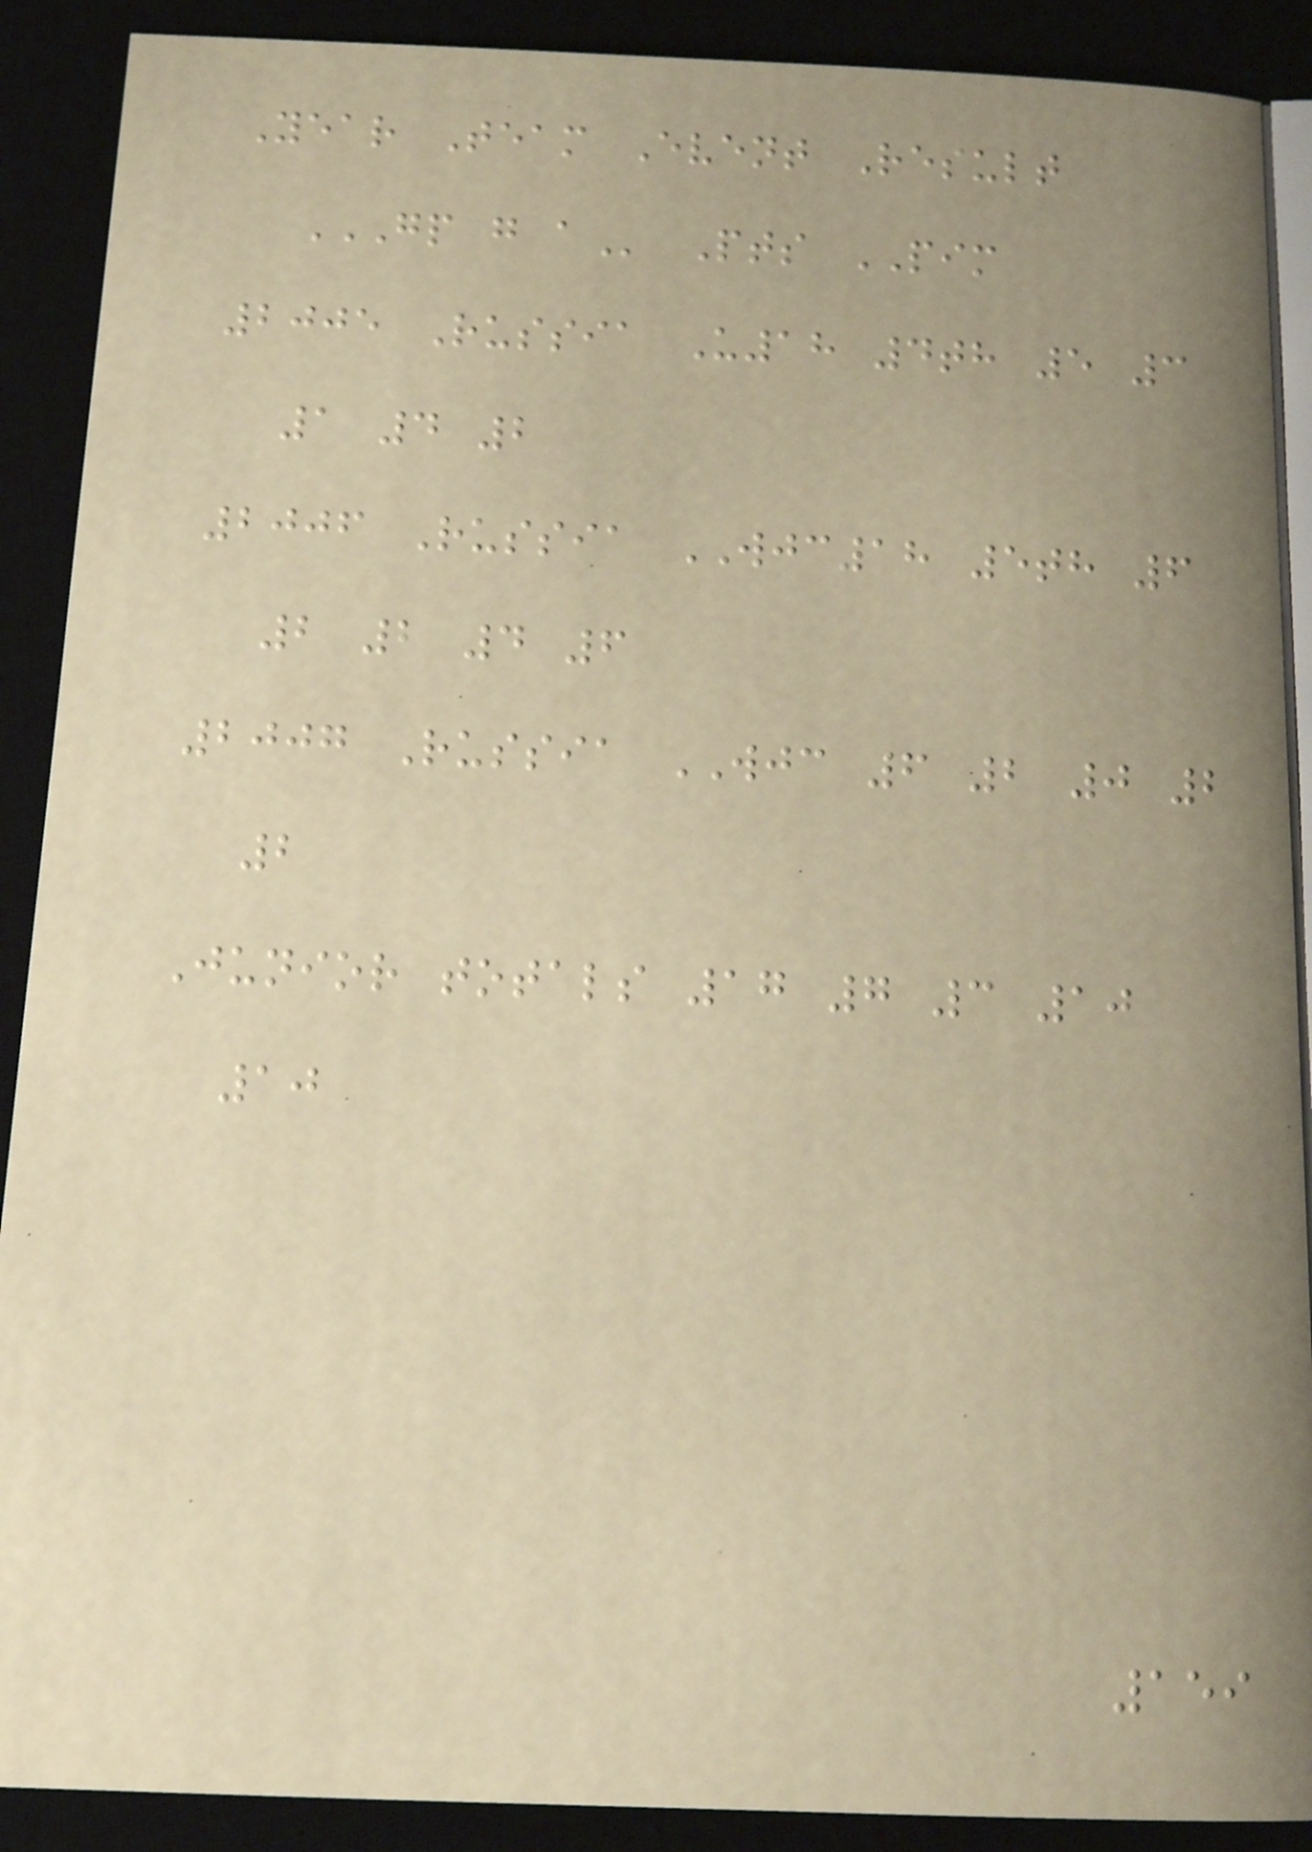Year Team Event Result
GP G A Pts PIM
2005 Russia U18 4th 5 3
1 4 2
2006 Russia WJC18 5th 6
2 2 4 6
2007 Russia WJC 6 2 0 2
2
Junior totals 17 7 3 10
10
159
